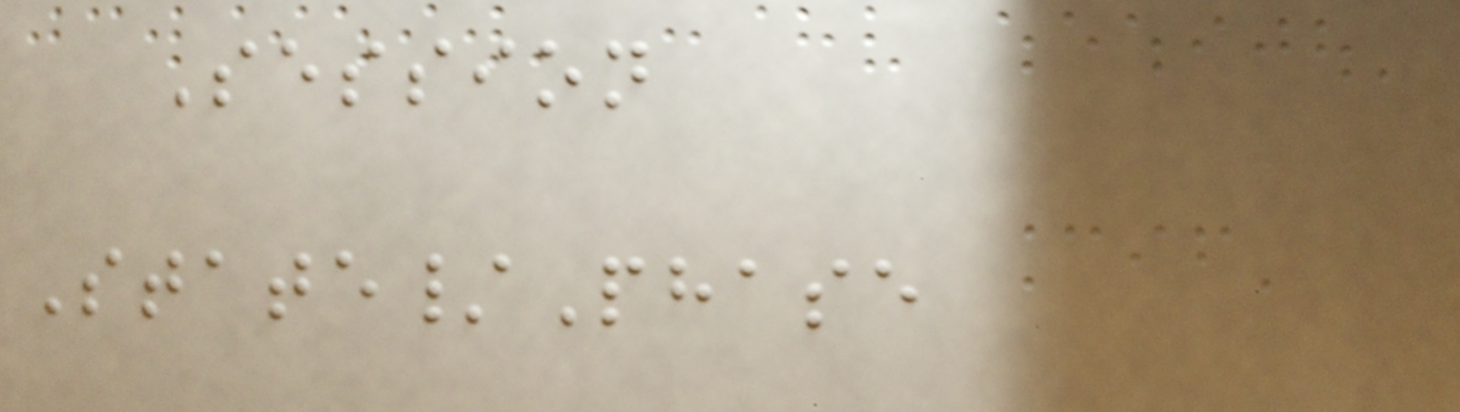Session
State/Phase
